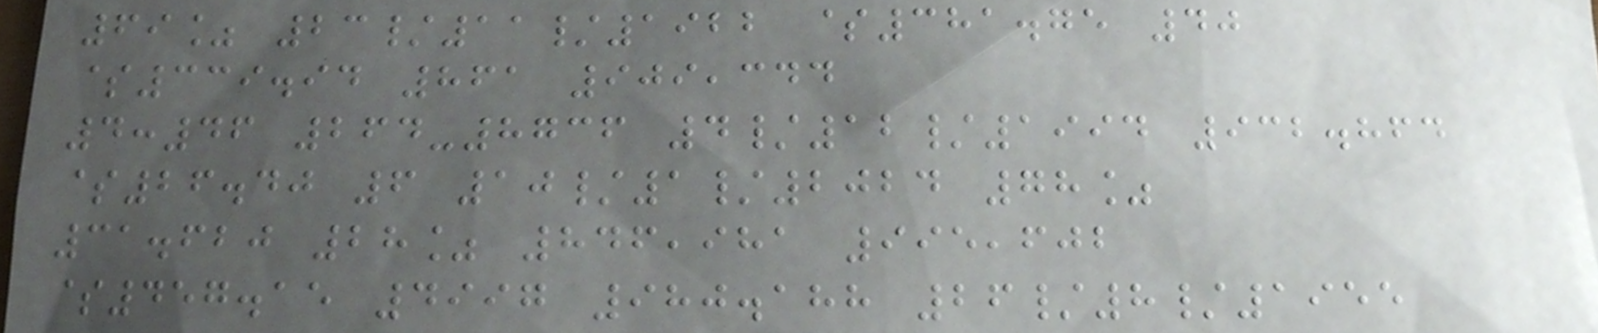69% 23/11/1922 $381.75 40
$339.94 861 909,344
4:46 264-8736 4/12/1994 932.864
$26.40 6 10/1/2024 78%
31.620 28% 846,981 995,602
$457.15 4997 980.188 26/8/1955
